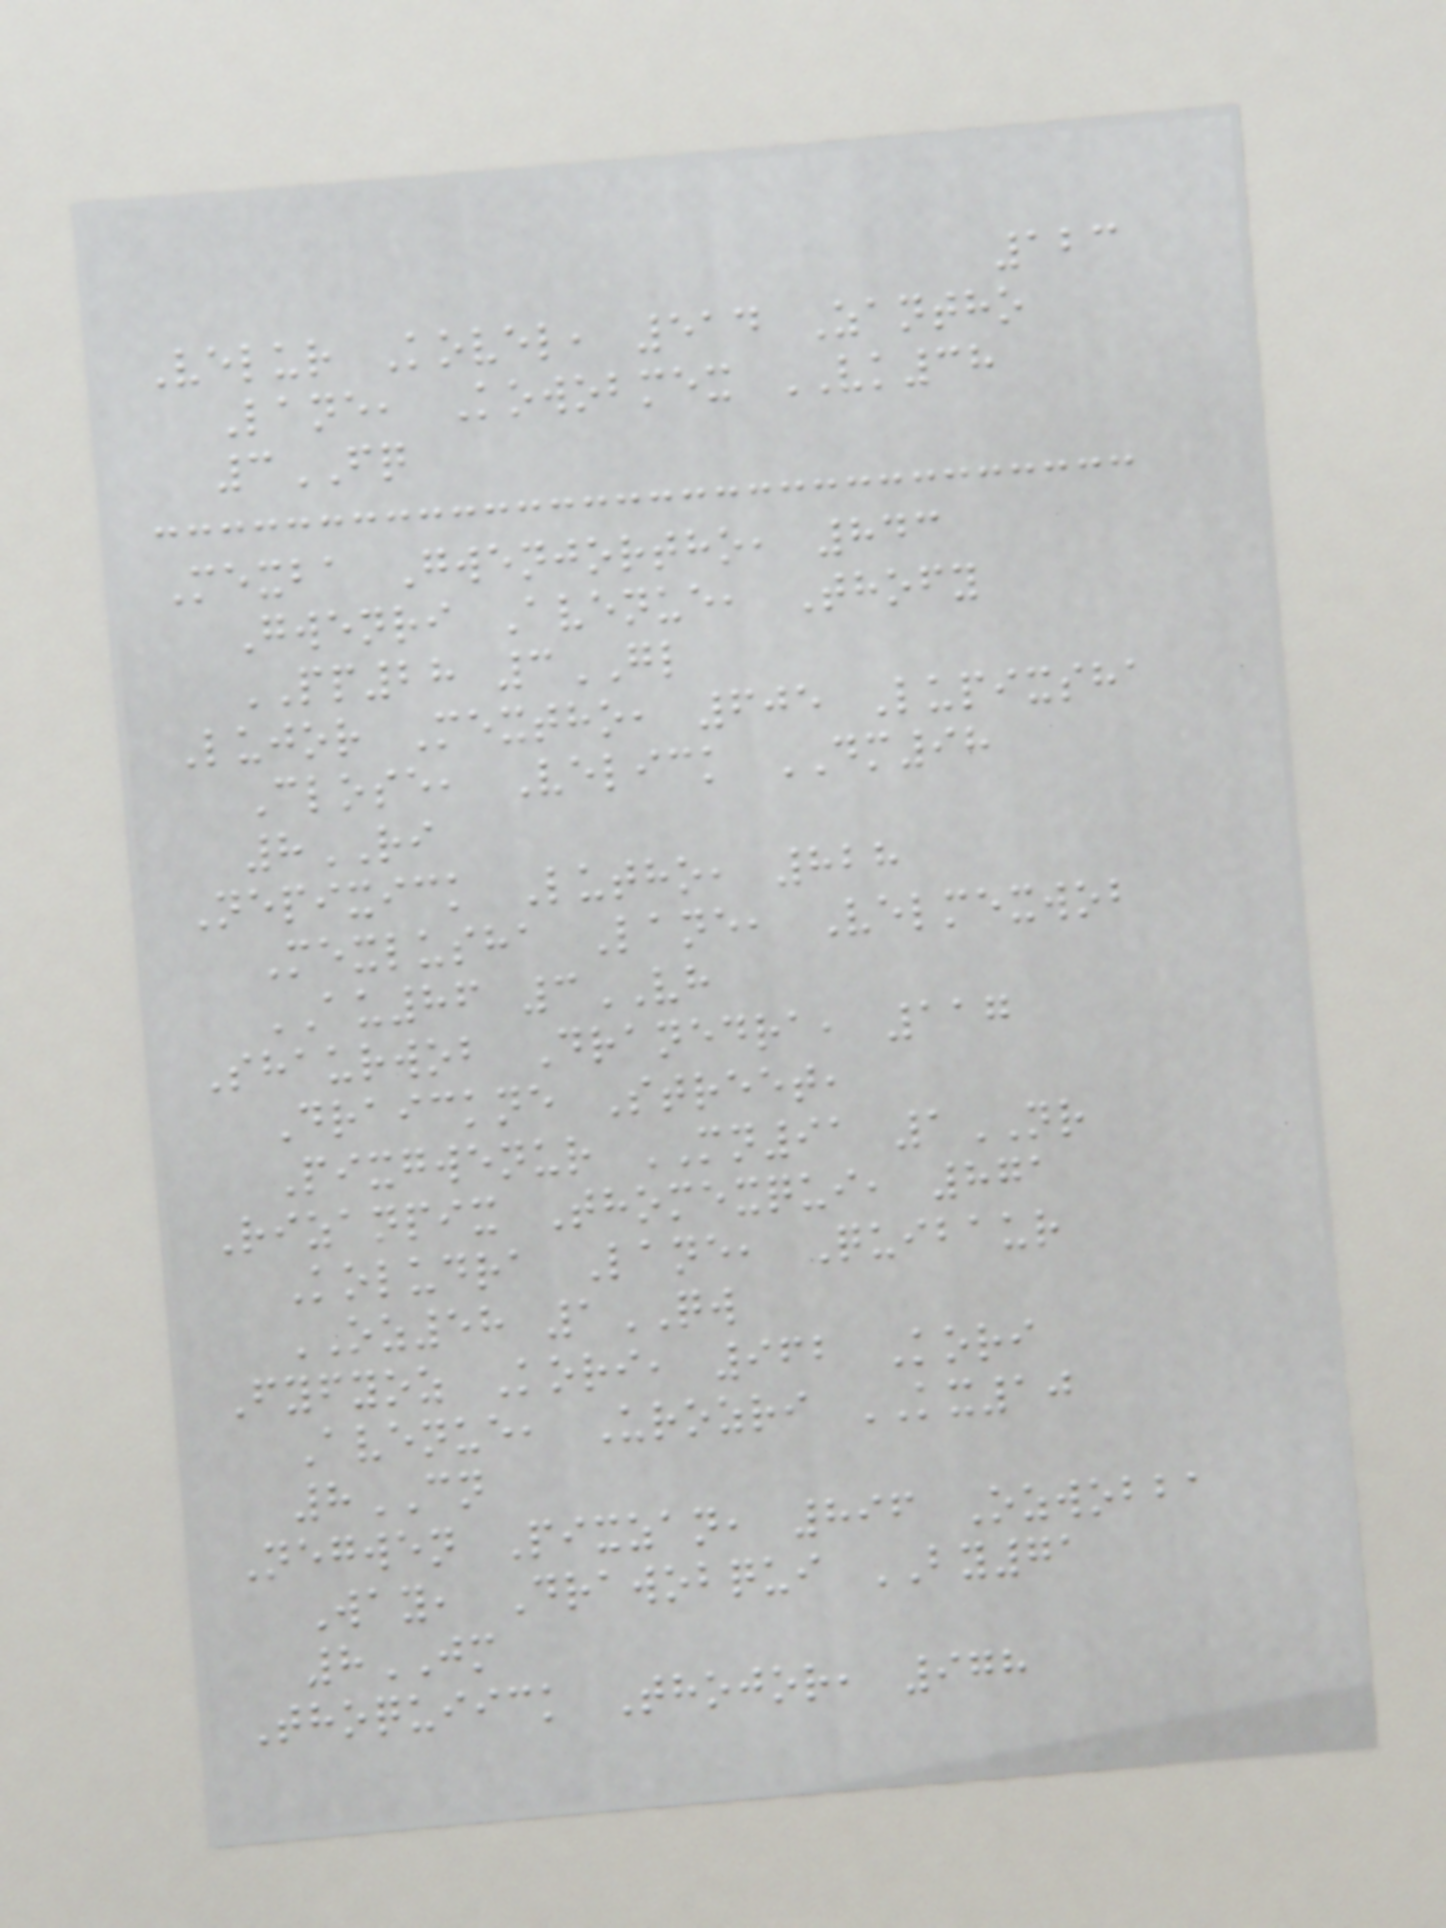123
Velur Kovel, 514 Zantho
Lane, Kowobmex VK38
3FQ
Mexba Gwenjortho, 843
Gwenri Avenue, Thofy
PP28 3GL
Lujor Mextho, 605 Lupixsha
Close, Velick DM98
8RI
Nepixick Lutho, 828
Mexlusha Lane, Velmexwob
AU86 3VH
Shaurwob Dranedra, 117
Draickne Street,
Pixgwenur MN91 1NR
Rizanpix Thomexqui, 871
Koludra Lane, Quibaur
OZ58 1QW
Fyfyoz Kori, 962 Kori
Avenue, Urozri KX10
8CN
Negwen Pixzan, 896 Ozwobba
Way, Drawobqui BY71
8JM
Thoquiick Thojor, 978
